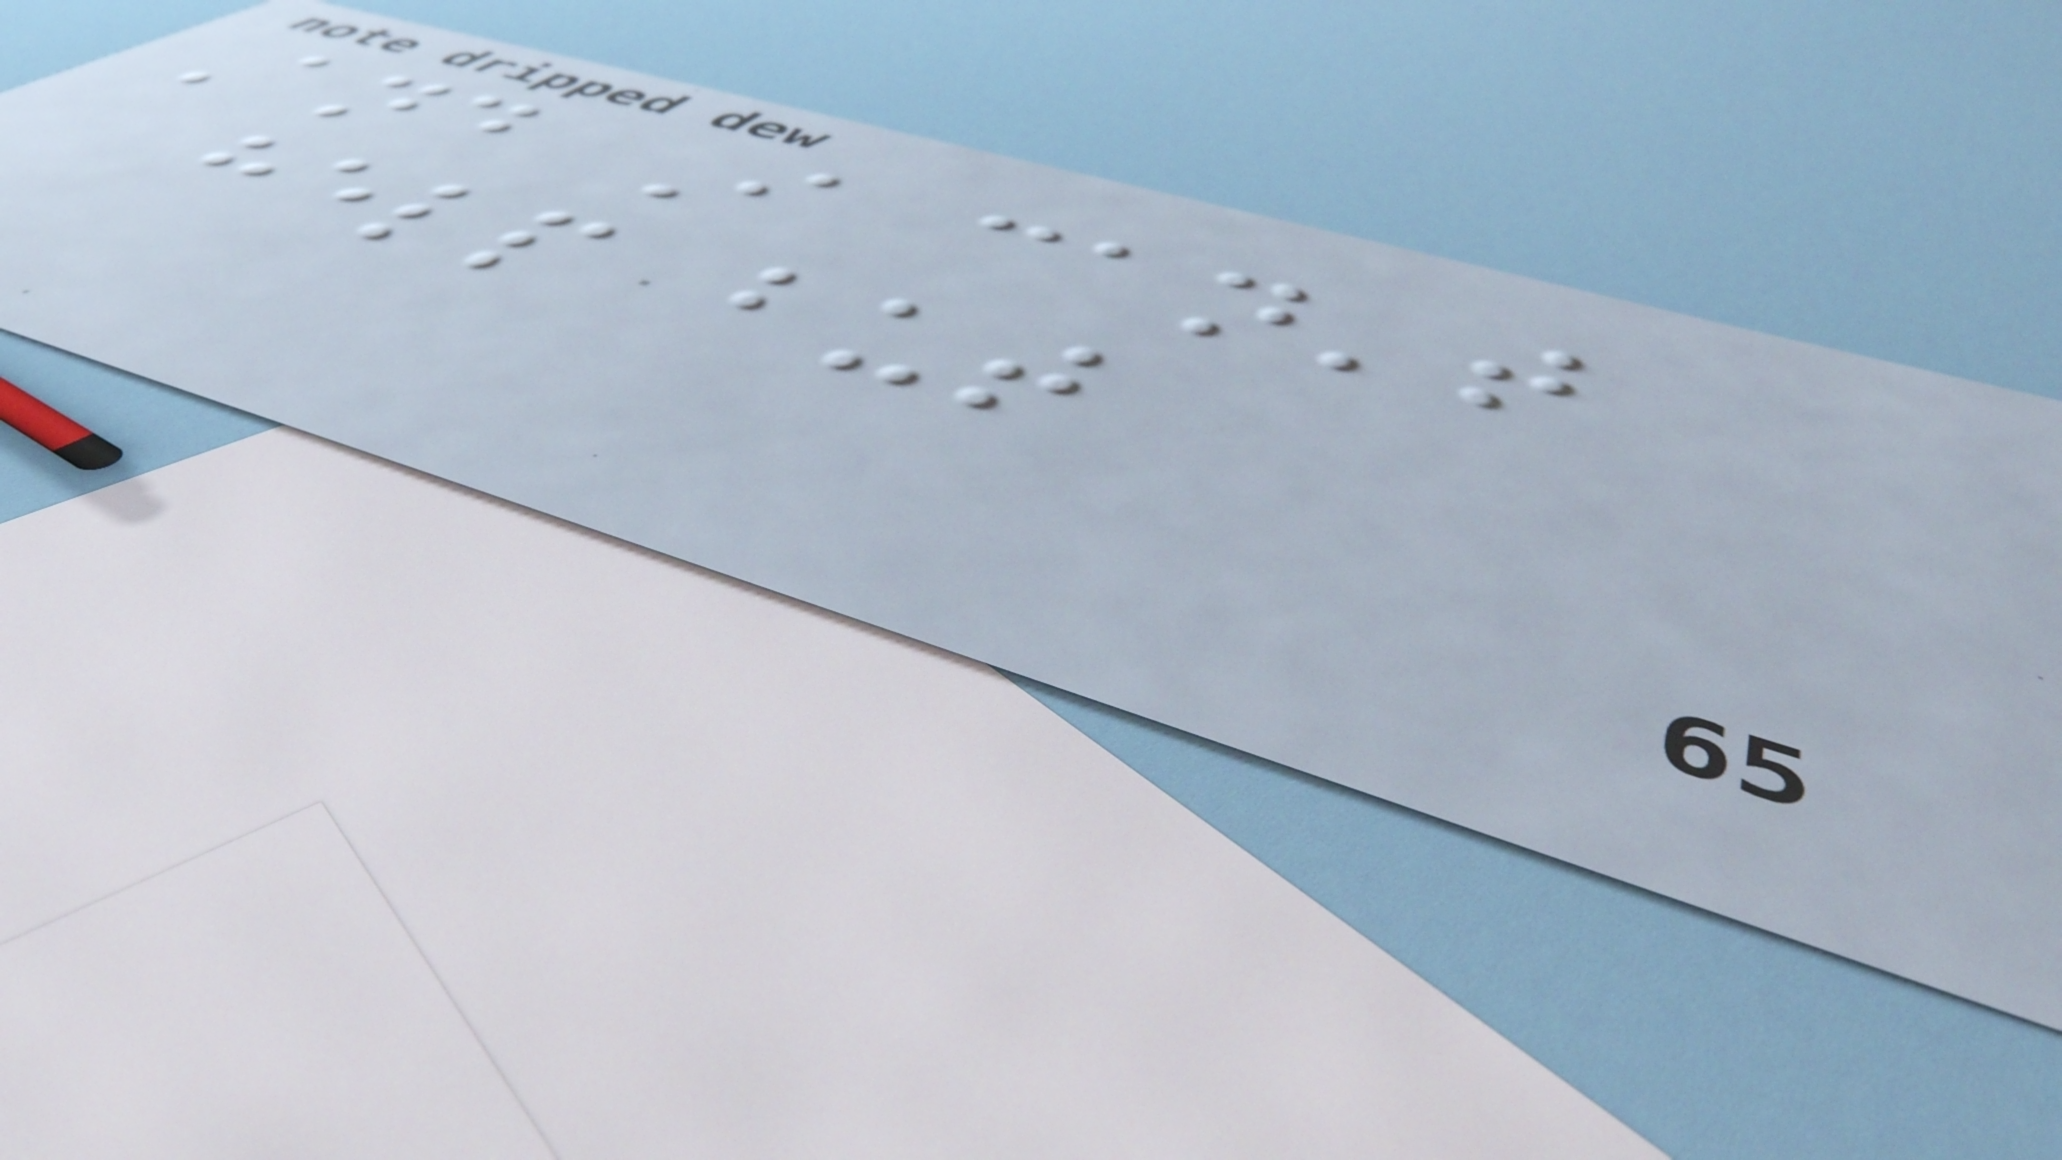And I can't
help but
